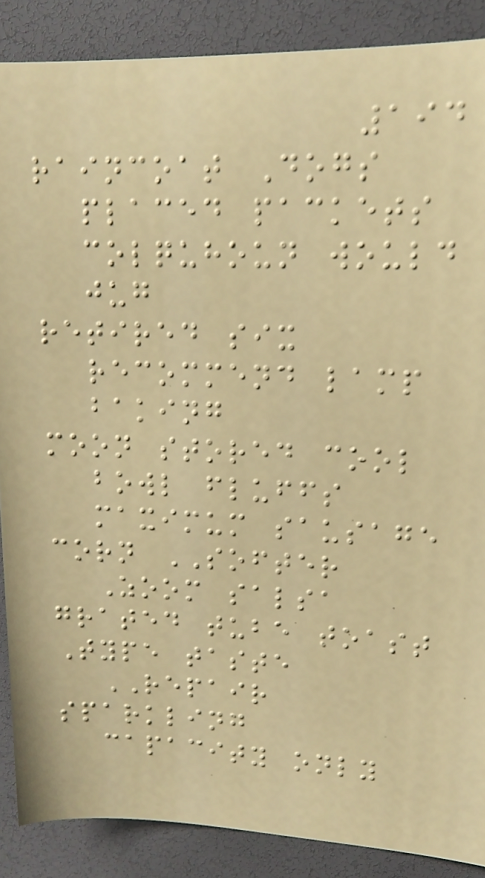194
raincoat Dogs
placed packets
colquhoun would
jug
retired six
recommend lamp
baking
moon stored cool
bowl fluffs
maximum sausage
corn SOFTER
Zoom salsa
grated tube toast
Type taste
REPAIR
sparkling
capacity only
